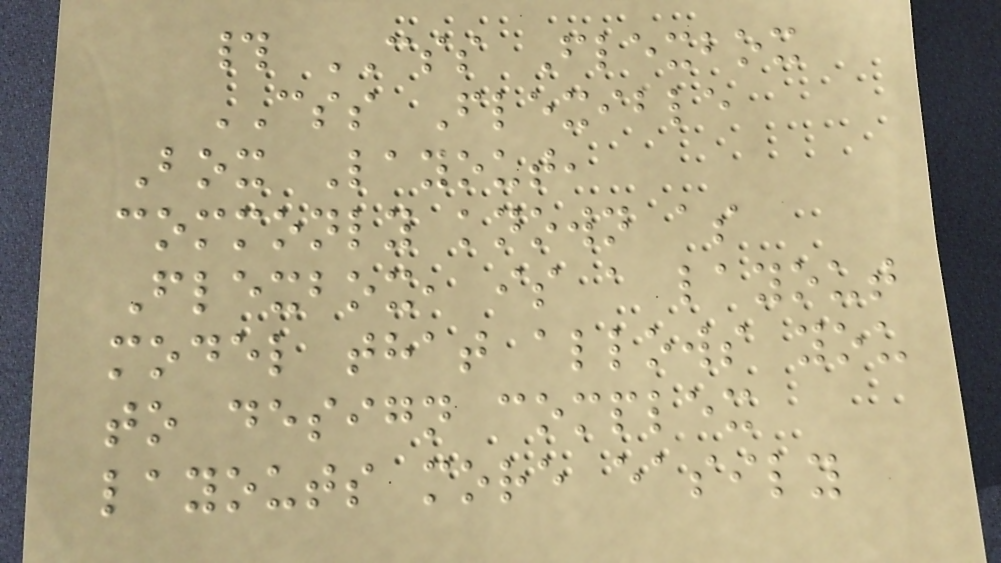# CSS Flexbox
CSS Flexible
Box Layout,
commonly known as
Flexbox, is a layout
model that allows you
to design complex
layouts more easily
